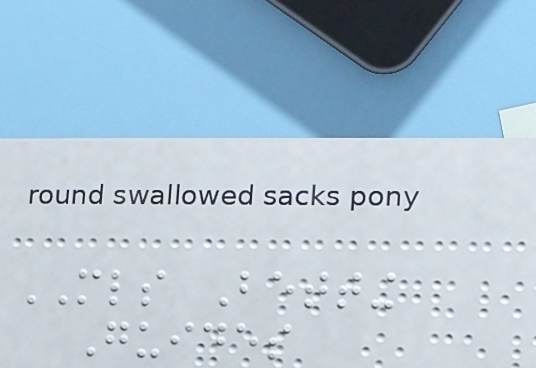MLS Betting
Guides
